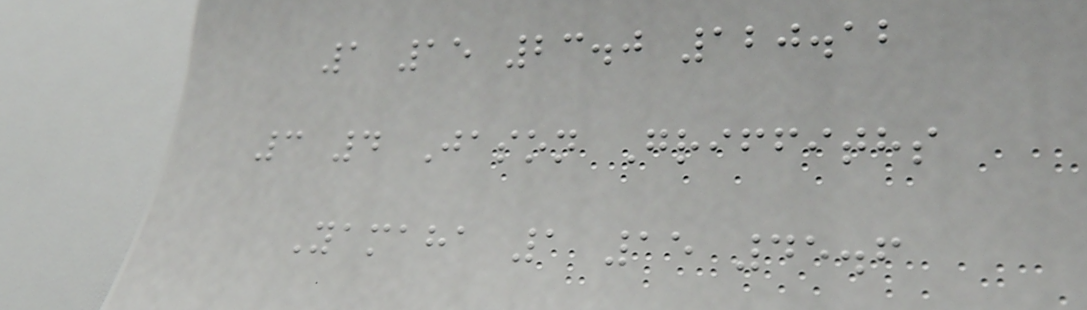1 15 23.0 120.12
3 4 Jason Griffiths
Yamaha 1 15 45.6
